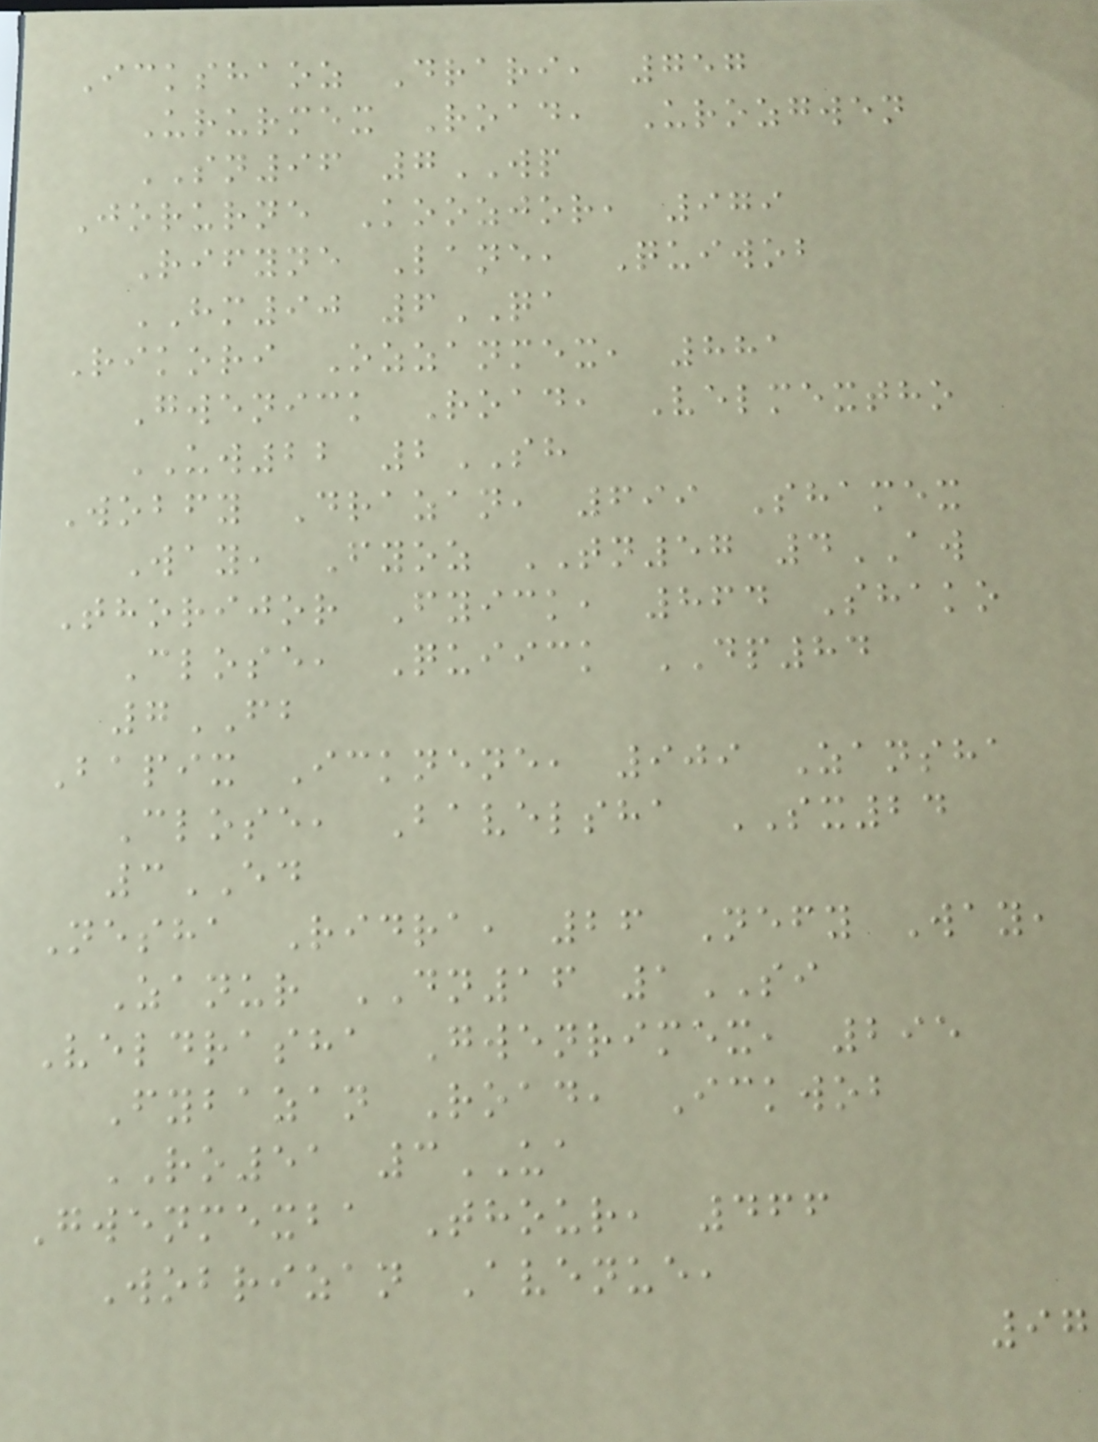Ickshaoz Drari, 757
Ururmex Road, Urozgwen
SN96 7WP
Jorurne Koozjor, 979
Rifyne Lane, Quiwob
HM90 6QA
Rikori Ozzanmex, 881
Gwenick Road, Velmextho
UW22 2SH
Wobfy Drazan, 699 Shamex
Way, Fyoz TN57 4AW
Thorijor Fyick, 864 Shako
Close, Quiick DP84
7FB
Bapix Icknene, 909 Zansha
Close, Bavelsha SX24
3ED
Nesha Ridra, 26 Nefy Way,
Zanur DN16 1SI
Veldrasha Gwenrimex, 295
Fybazan Road, Ickwob
RO51 3UA
Gwenmexba Thour, 466
Wobrizan Avenue,
97
